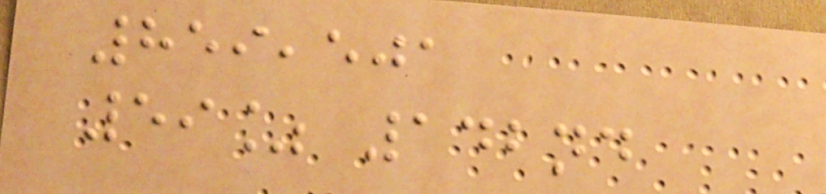859,501
59% 142nd
